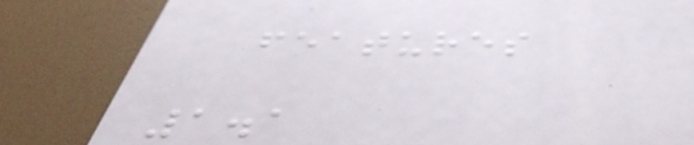features
1.1
